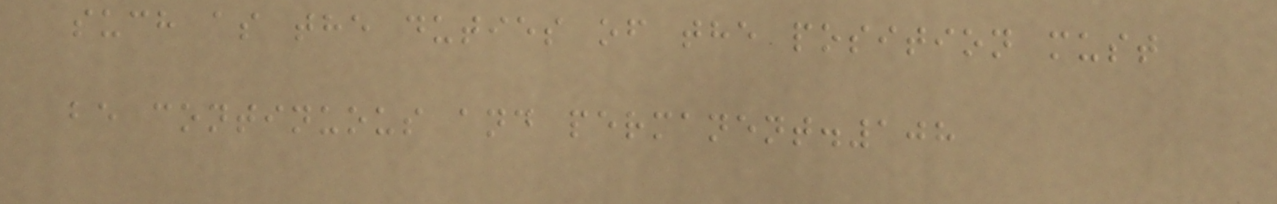such as the duties of the position must
be continuous and permanent.108
